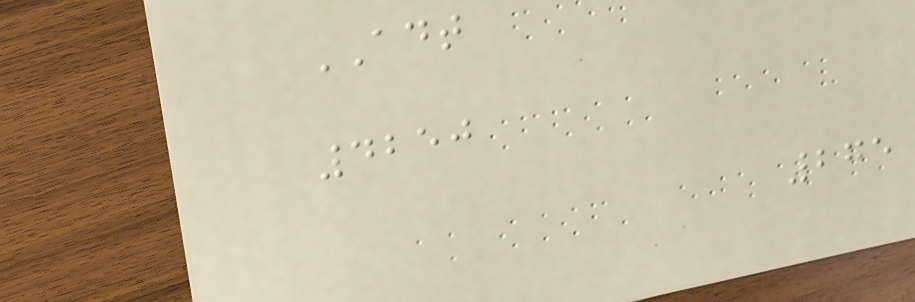ADT
4250
275
